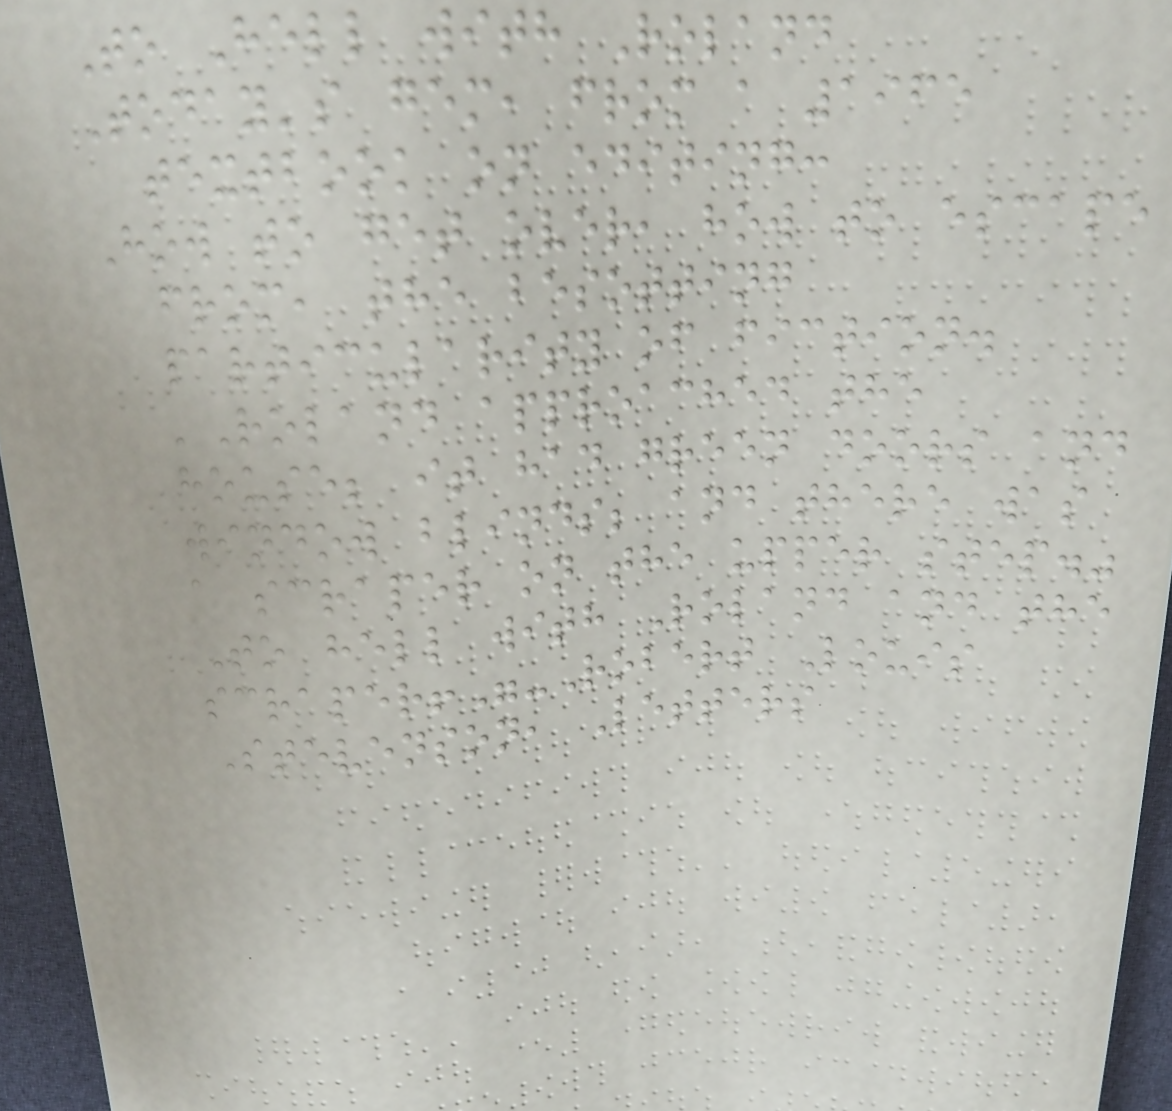To Hell with Roland
Today's gem, from a 1965
textbook on editing:
How to get over, how to escape
from, the besotting
particularity of fiction.
'Roland approached the
house; it had green doors and
window blinds; and there was
a scraper on the upper step."
To hell with Roland and the
scraper!"-Robert Louis
Stevenson, Letters
